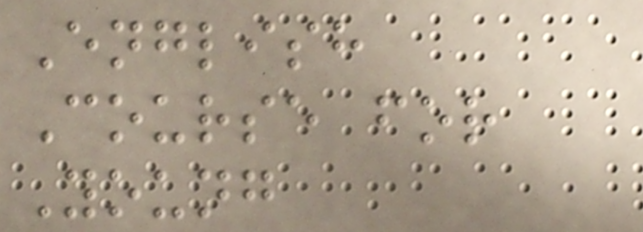English
Course for
Young
